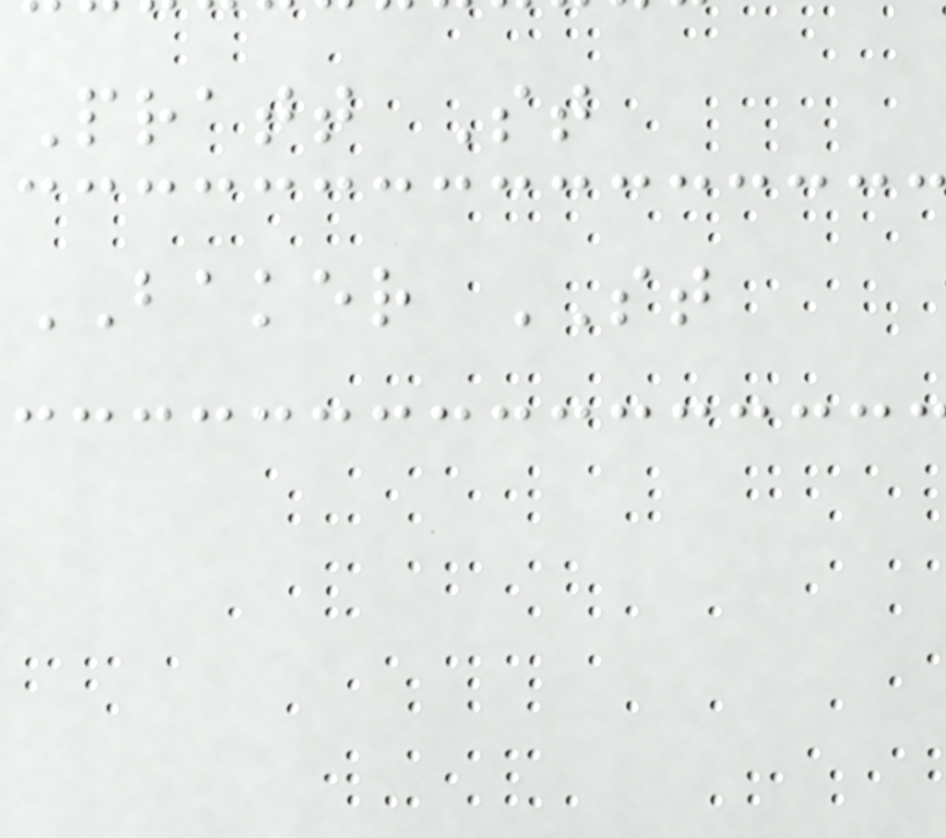Pratt St
BAKER ST
